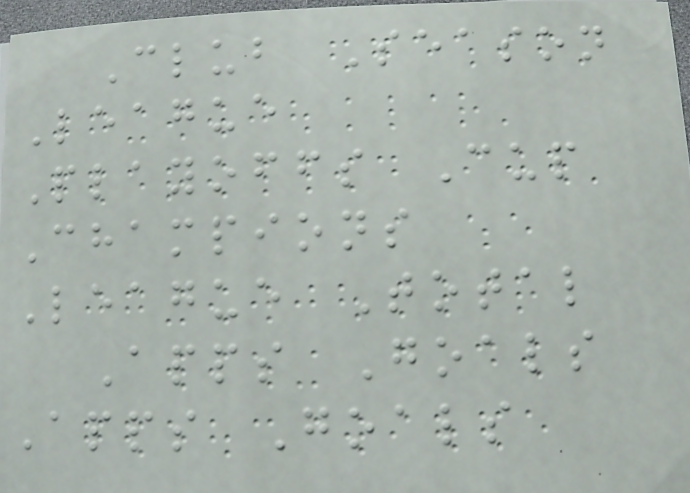Club Season
League
Playoffs Cup
Champions
League Total
Apps Goals
Apps Goals
